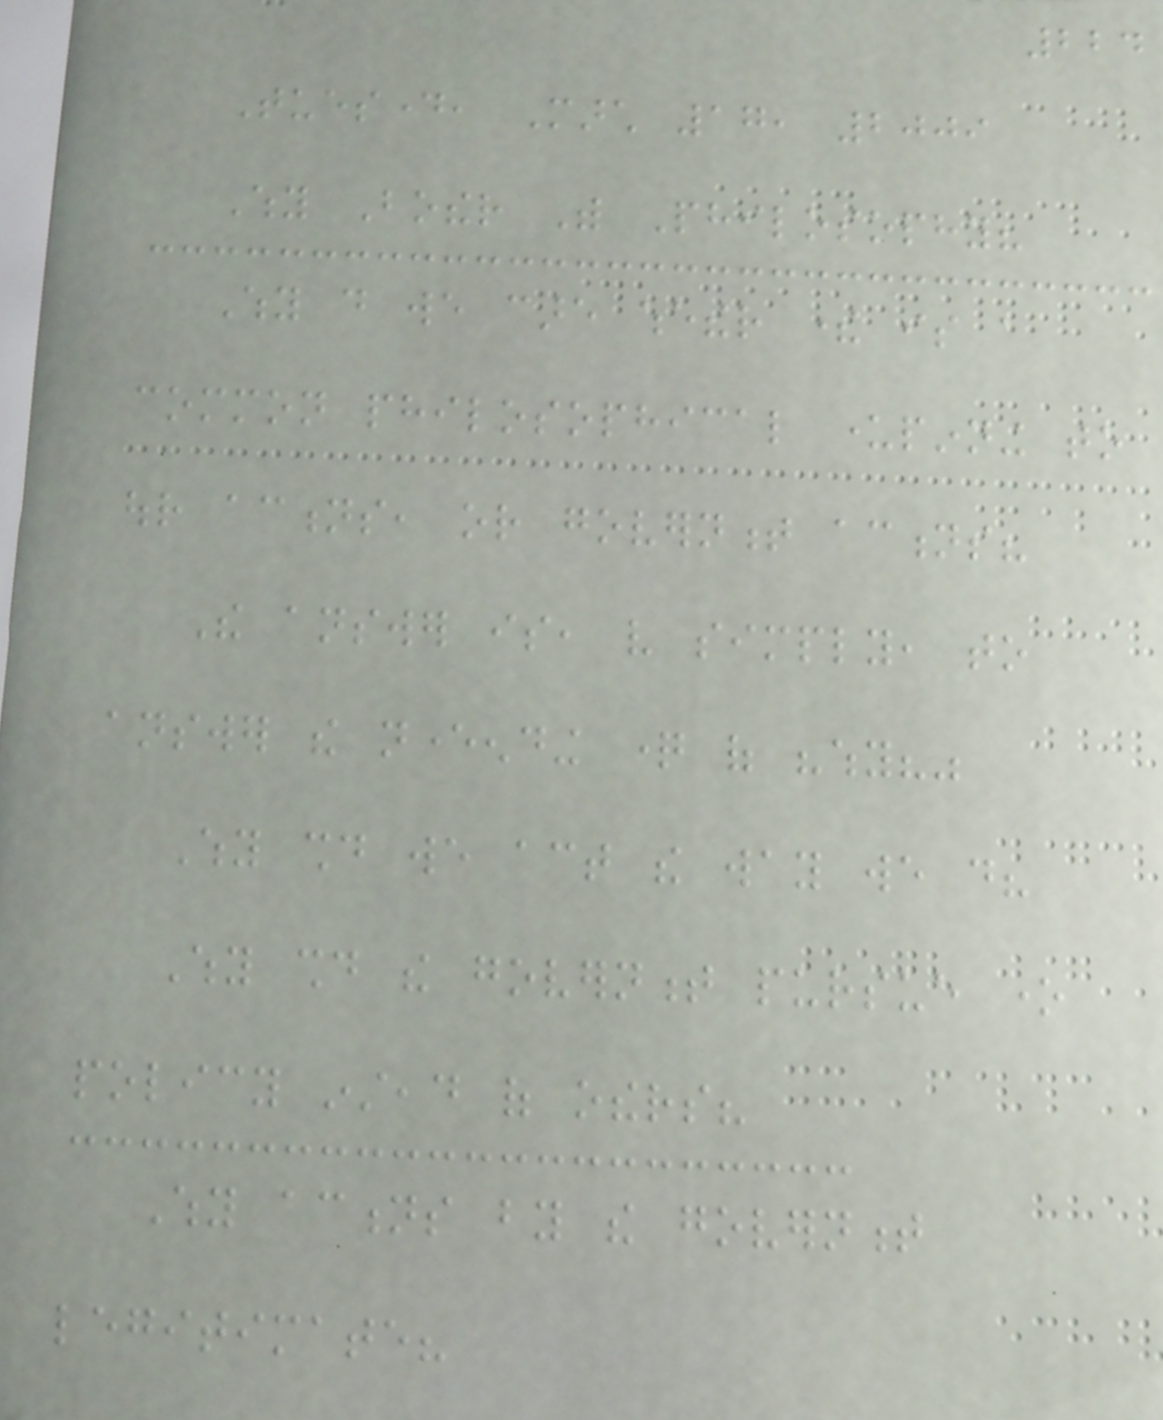224
Tuesday, March 17, 2009
Why Bother With Philosophy?
Why do we care whether there is a
common philosophical underpinning to
our actions, or government actions?
The answer is, very simply, to
answer the neverending question of "why?"
Why should we act the way we do?
Why should the government pursue one
policy instead of others?
Why actions by the government
legitimate?
